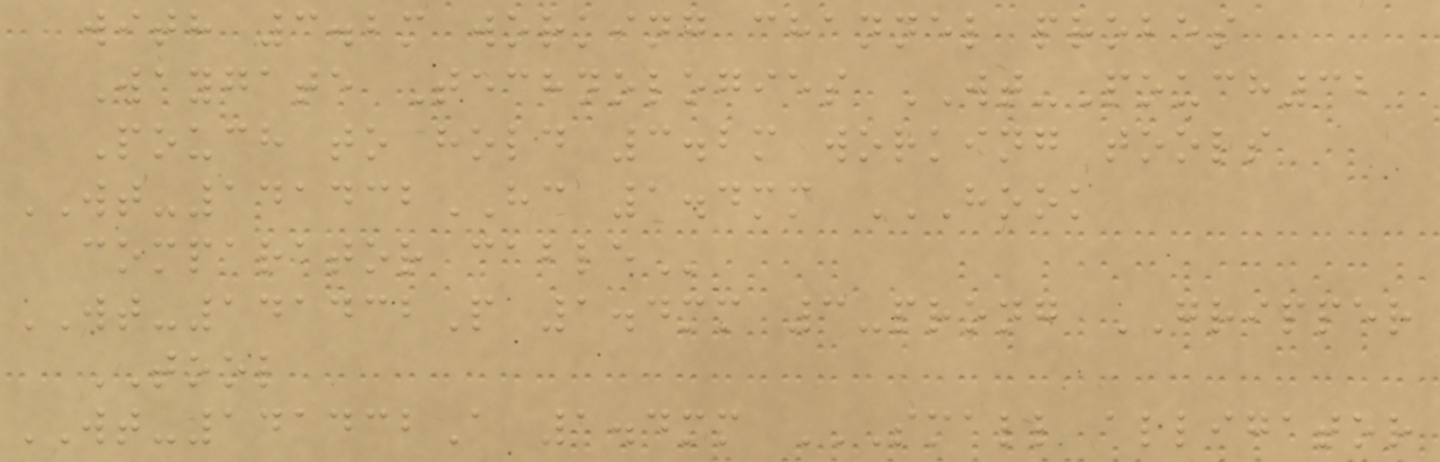with 3.2m working channel probes
Waygate Technologies WT-Pouch32
Pouch to hold 3.2m working tools
WT-141432HC 1.4mm HOOK
COMPARATOR CABLE
WT-141432P 1.4mm 3-prong GRIPPER
TOOL
WT-141432A 1.4mm SMALL ALLIGATOR
